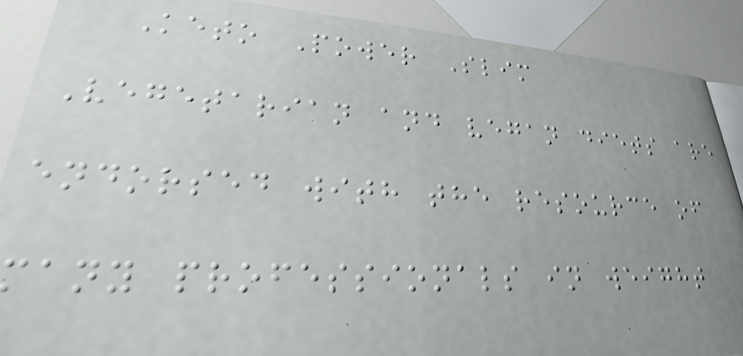Keto Power Slim
Vegetarian and vegan diets are
endorsed with the resource of
many professionals in weight
